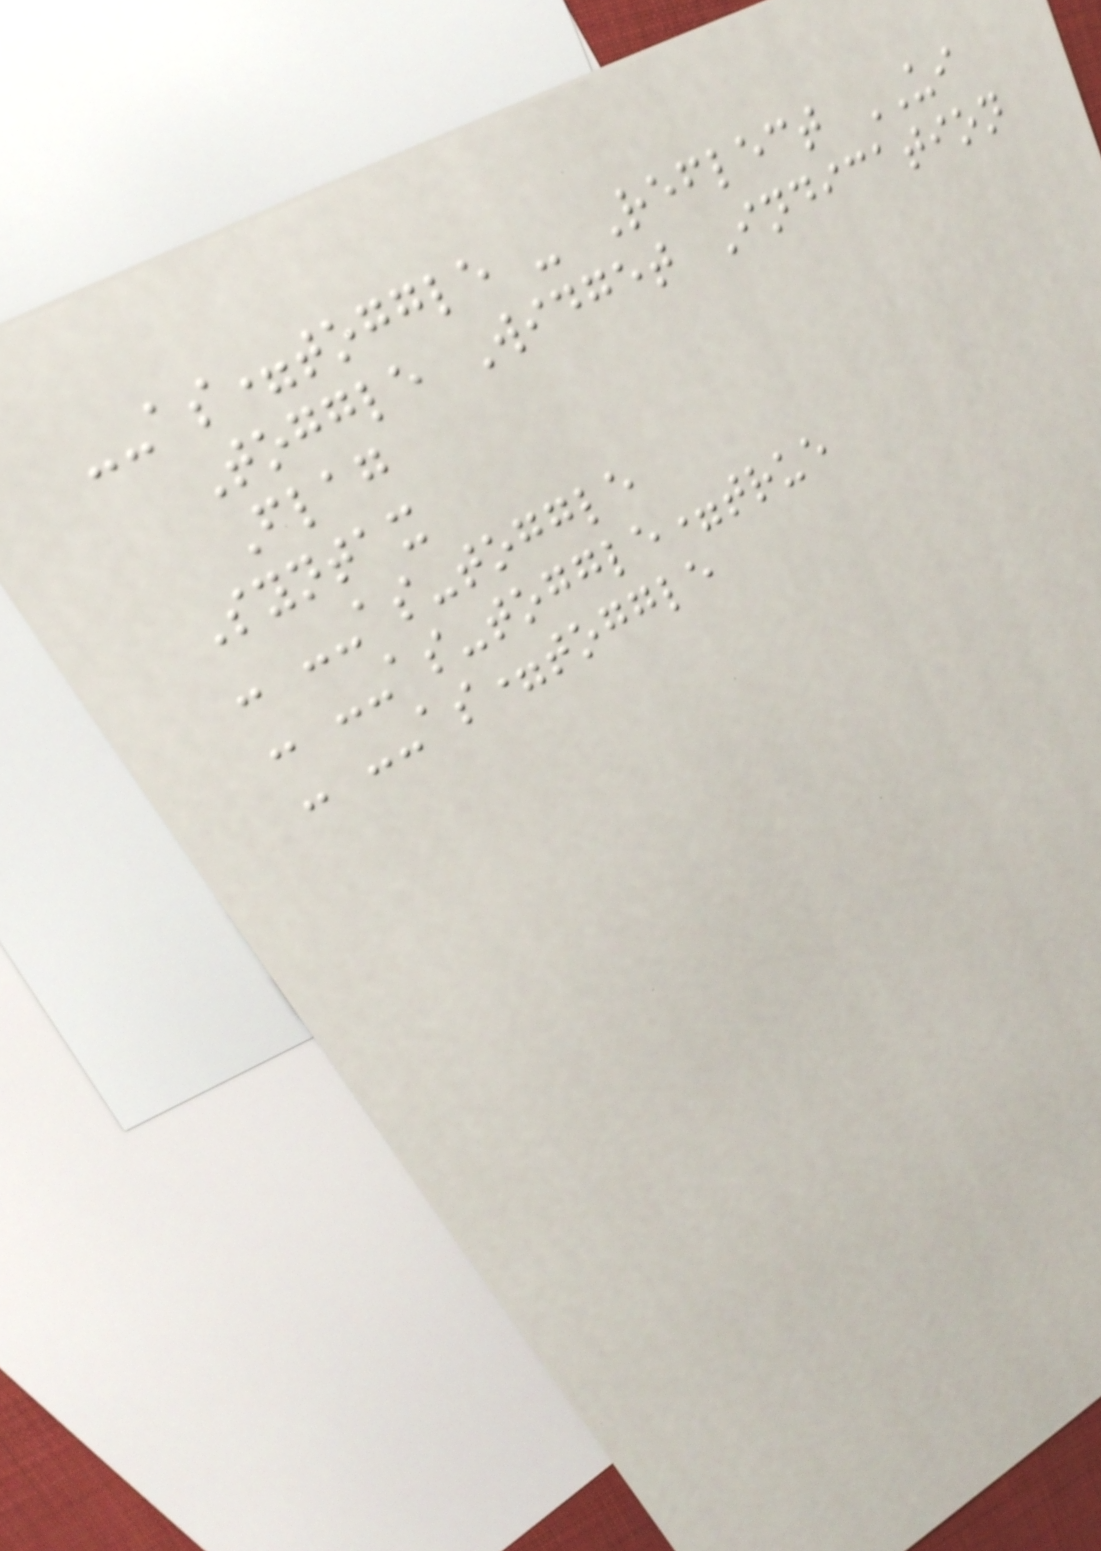--as=toggle - Reflect UI
Toggle Widget Indication
Flag
Syntax
- --as-toggle
- --as-toggle=true
- --as=toggle
